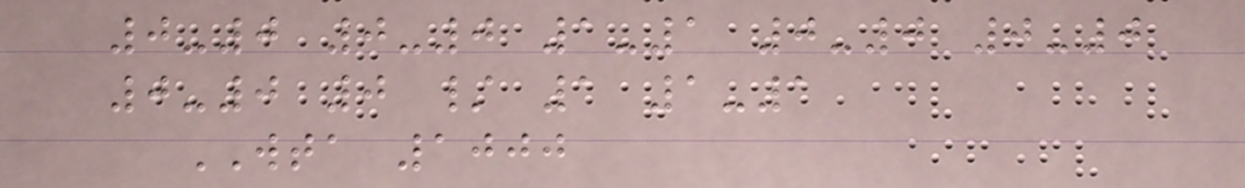0-0 0-0 1-1 0-0 0-0
0-0 0 / 1 1-1
WTA 1000
